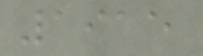1915
